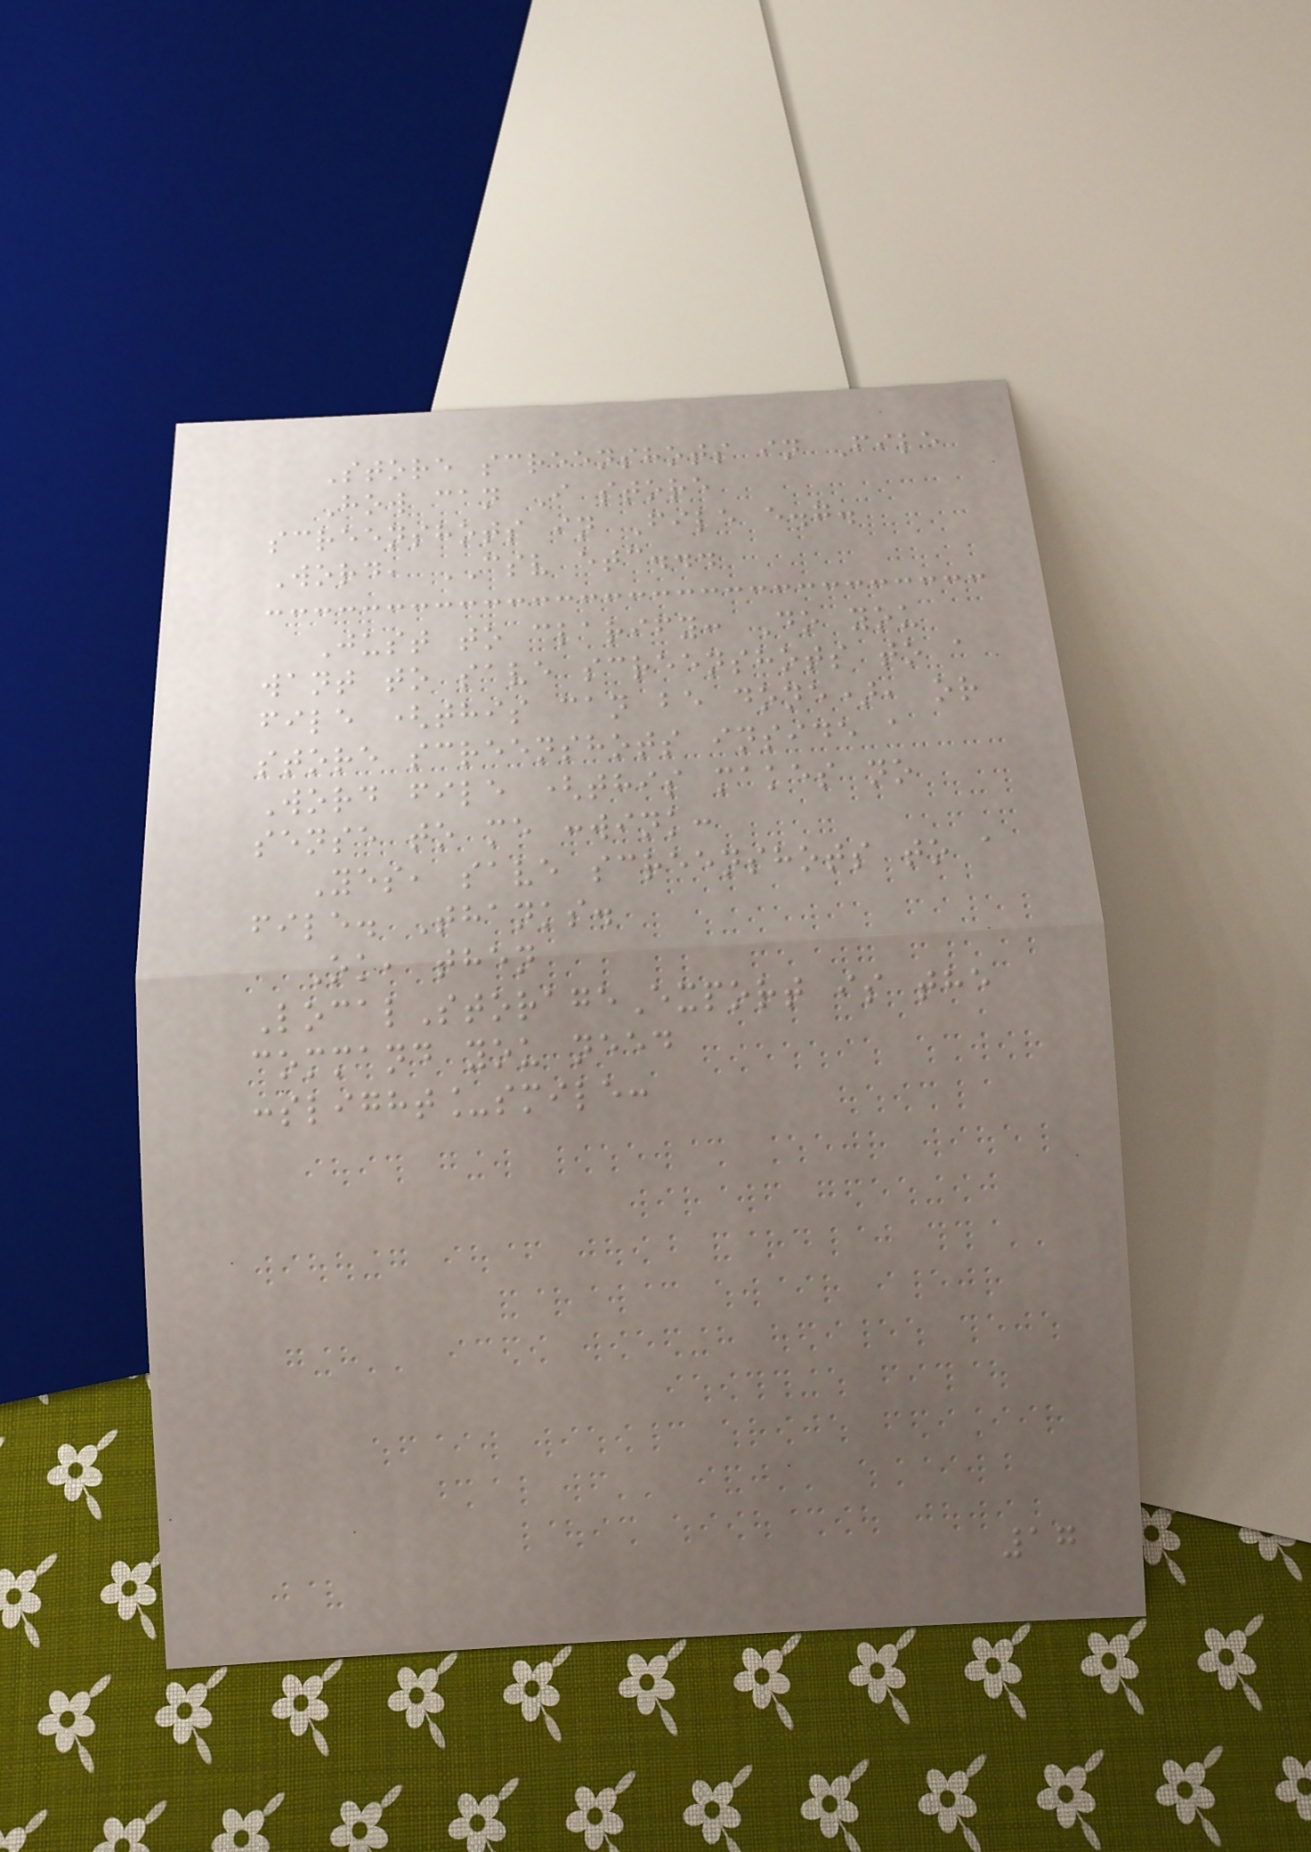Store screenshots in File
How can I store
screenshots in File e.g.
Word, CSV etc...
Just to clarify: Do you
want to save screenshots to a
file (this can be done), or
store screenshots inside a
Word file (this makes no
sense to me :wink:
Yes, save screenshots to a
file. Thanks.
Ok, then
LocalStorageExport is the
command you need
:slight_smile:
17
